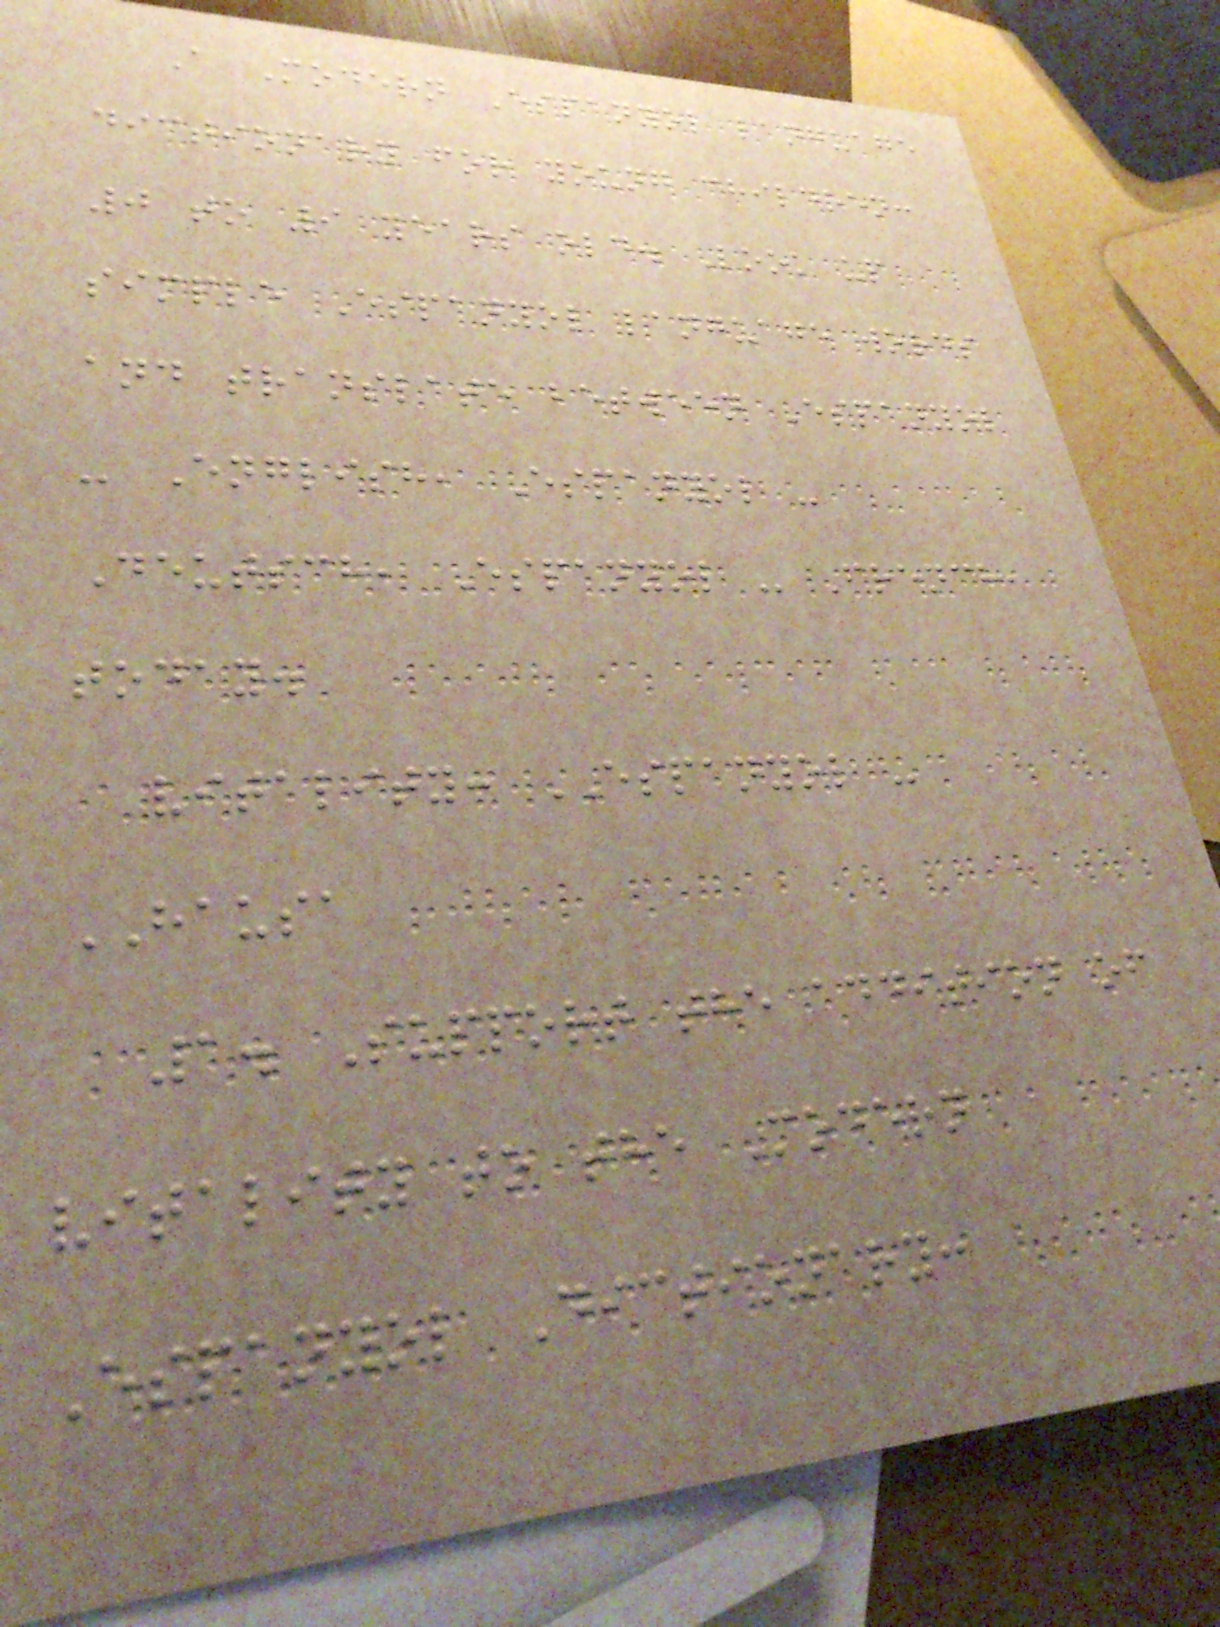A Modern Espanyol language
dictionary for young children:
0 to 9 years old. Look up
simple Espanyol language words
and translate between Espanyol
- English, Espanyol -
Deutsch, Espanyol - French,
today.
vitality: ESPANYOL -
HAUSA
1. Support the addition of
vitality to the Modern
Espanyol Dictionary:
